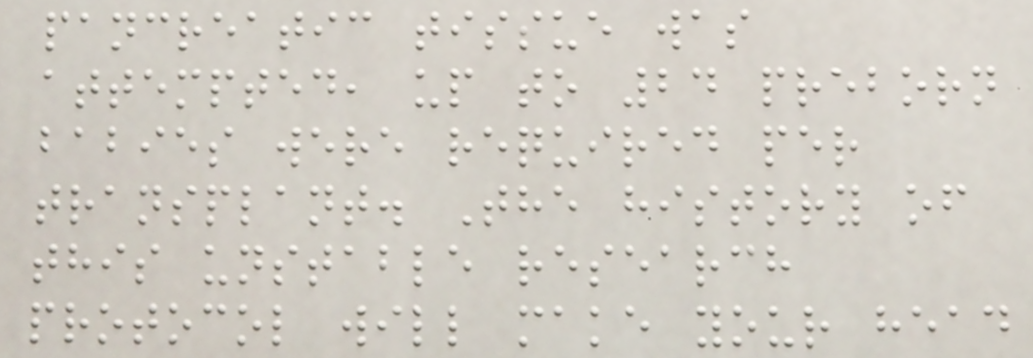pancreatic tissue was
attempted, up to 24 preborn
babies were required per
transplant. The history of
this unstable research
protocol will make your head
